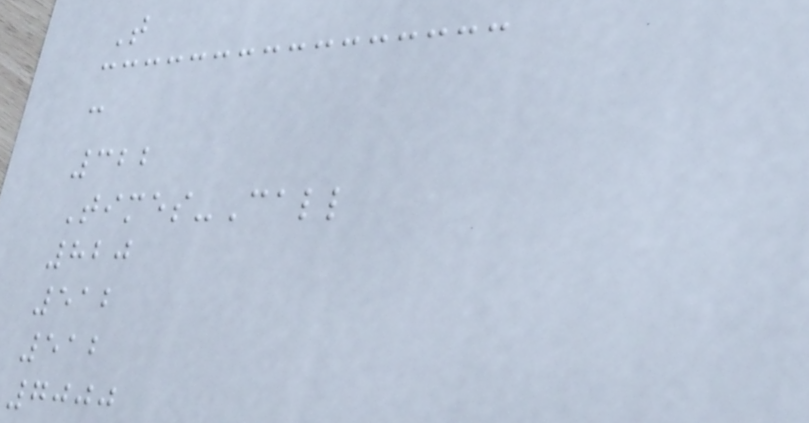T
c
322
Times-Call
820
512
512
7000
